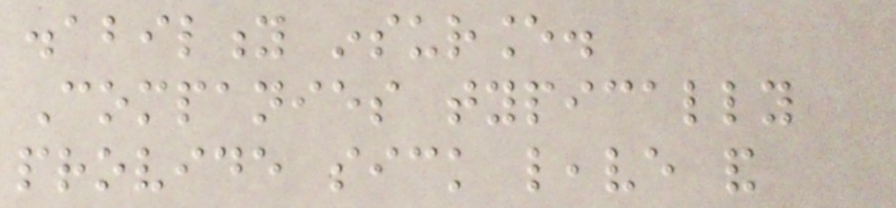disability insurance.
Companies typically
provide sick leave and
